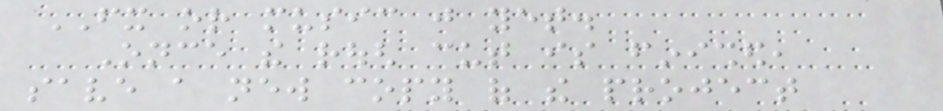FX or music just yet.
Once the rough cut is finished,
save a new copy of the project
